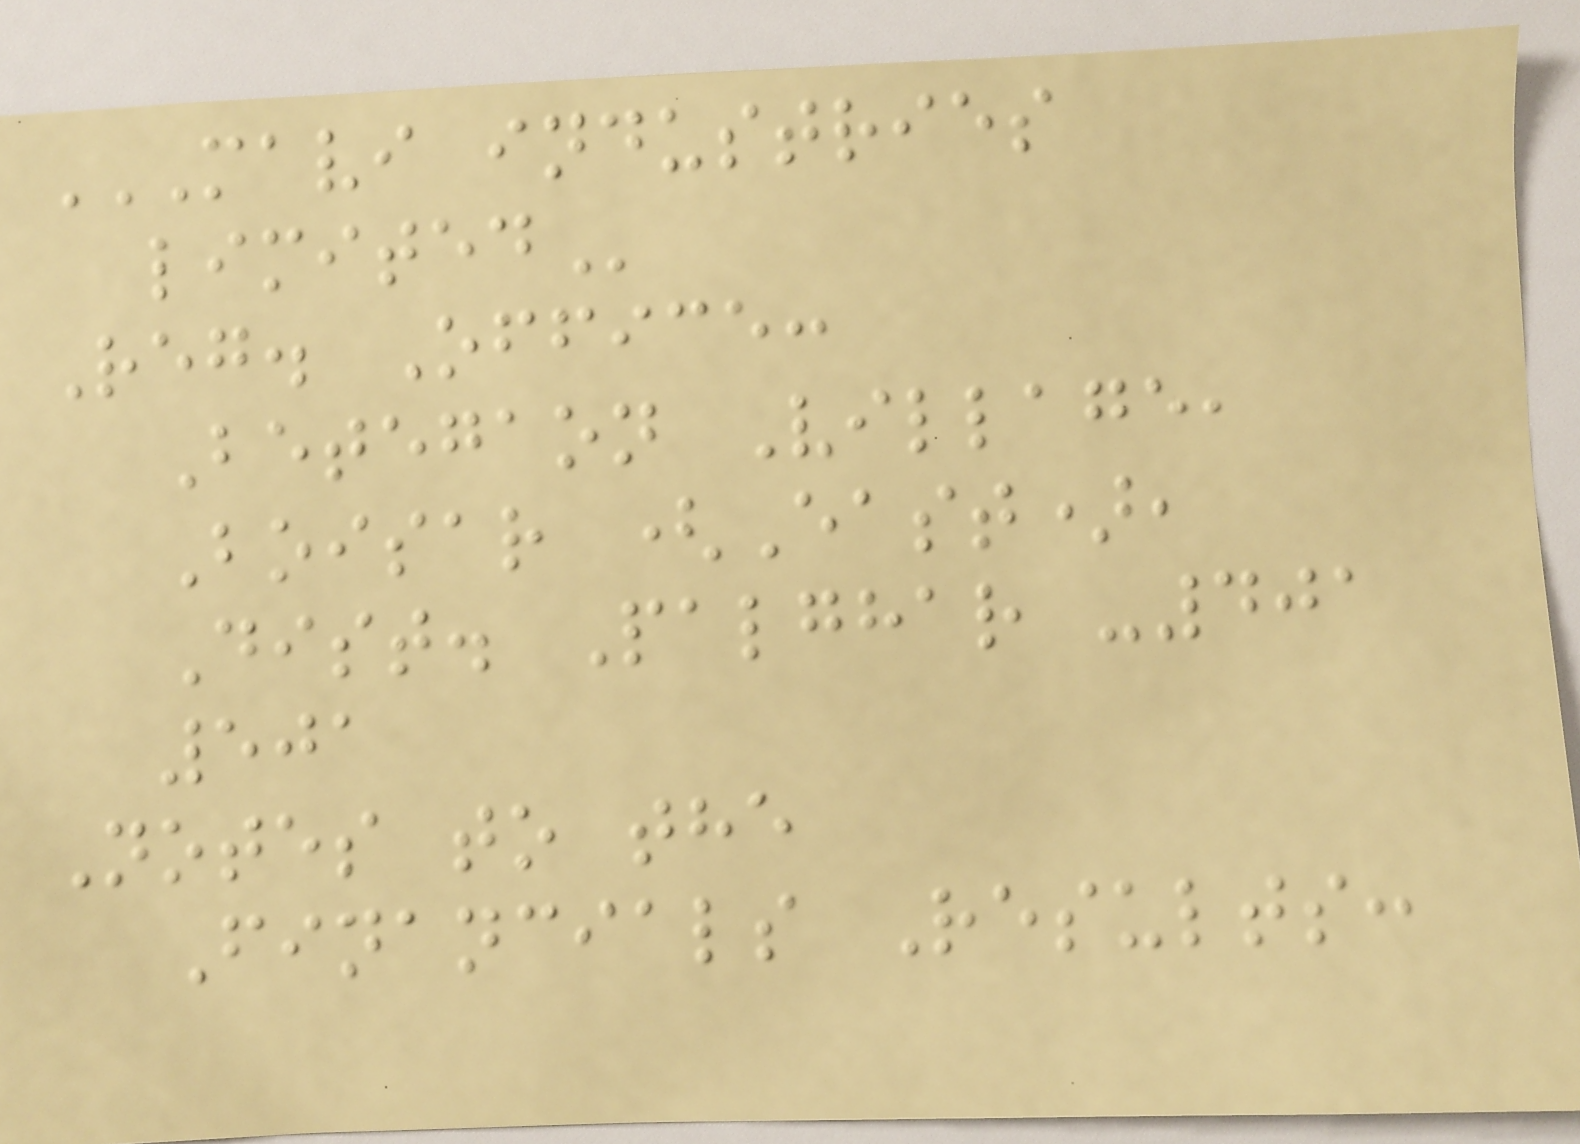MAVI INDUSTRIES
LIMITED
Reg. Office:
Betegaon Village,
Boisar (East),
Dist. Palghar -401
501
Notes to the
Financials Results:
